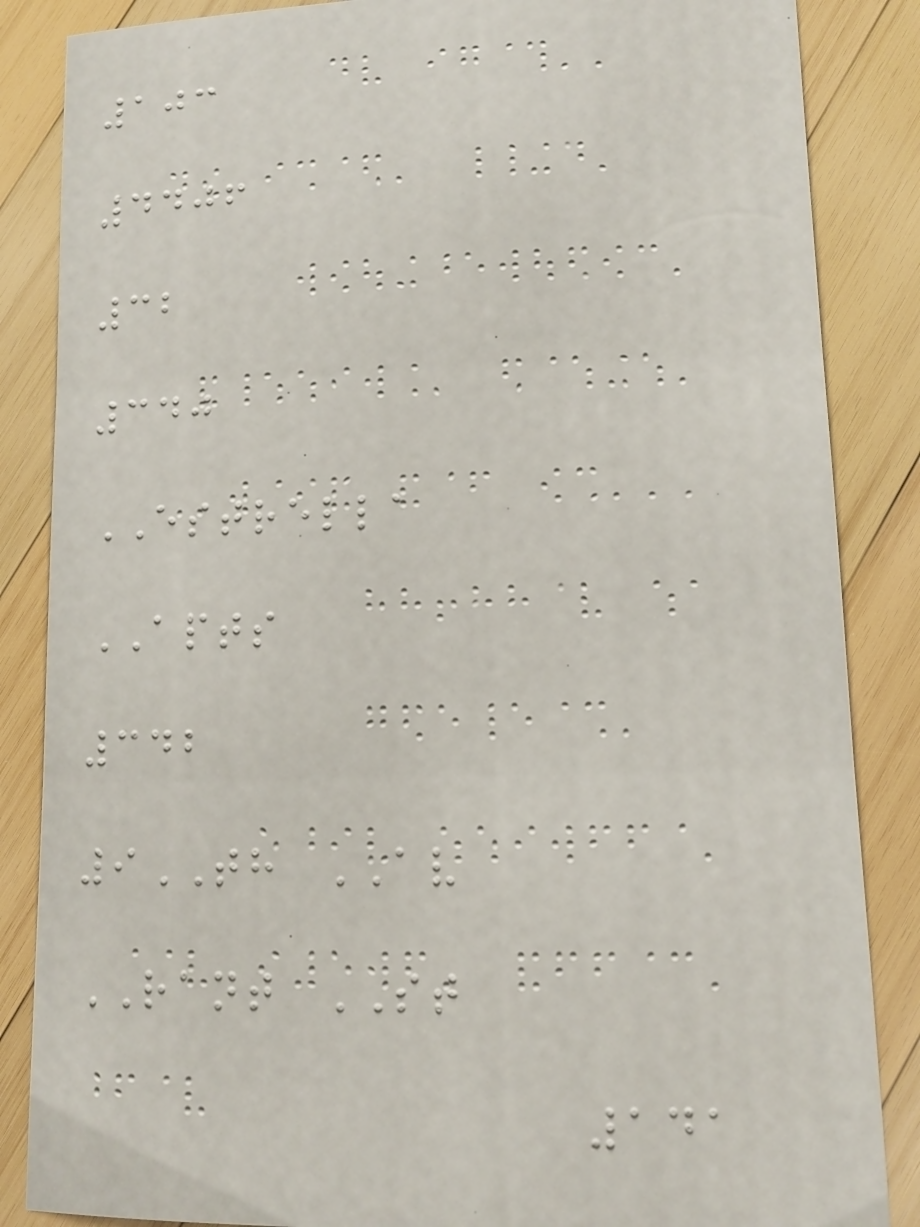103
4406
32
340
ESTRELLA
APTS
342
9TH AV
RANT ST
141
